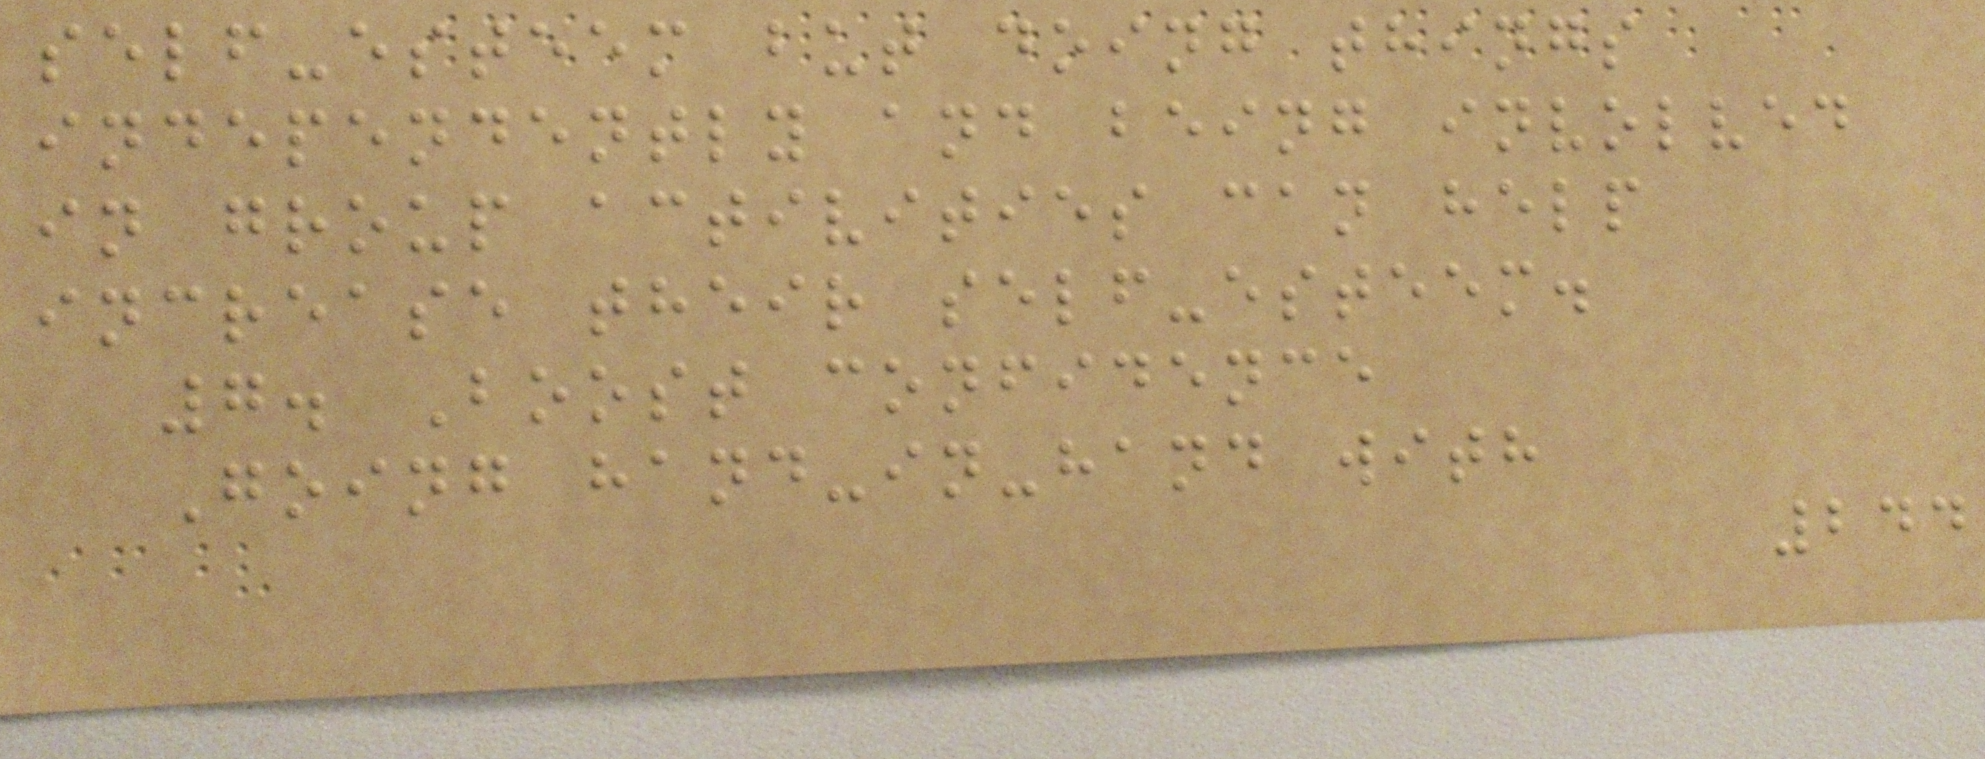self-esteem but doing things
independently and being involved
in group activities can help
increase their self-esteem.
7. Boost confidence
Going hand-in-hand with
244
